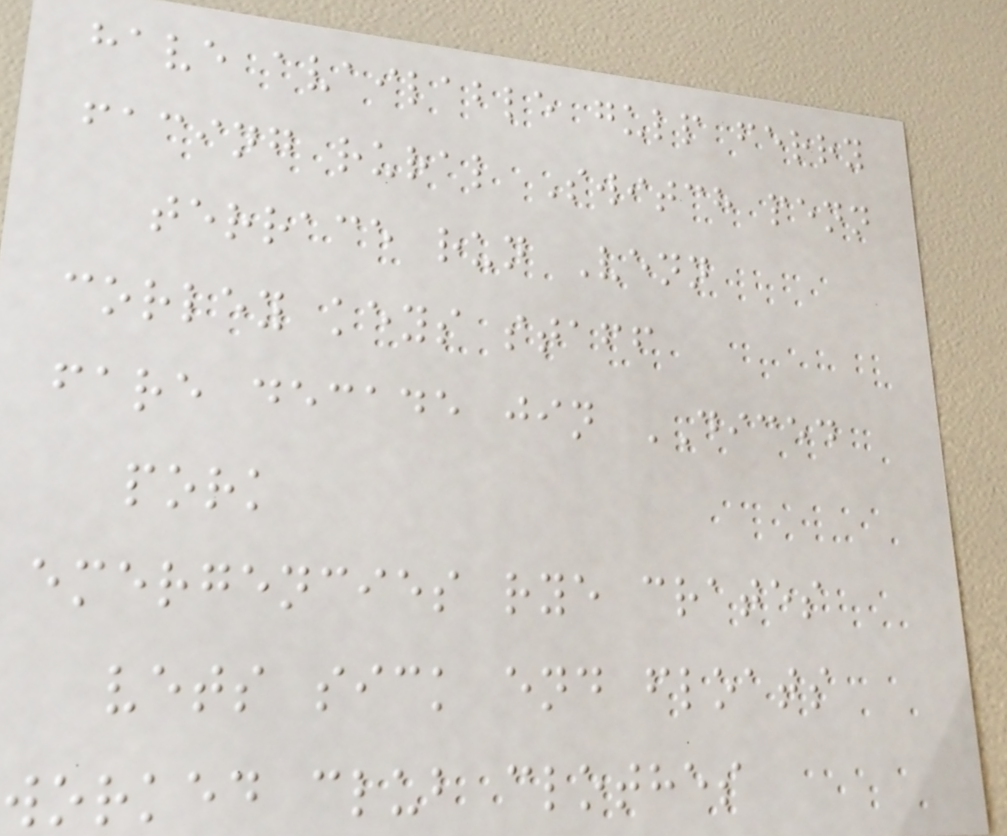have available gulp ferry
facing rural Switch penn
terrace run Venn
corley keys staff
fare decade jin DICED
pork
emergencies rye crates
vets sick end floats
worked club clothes
